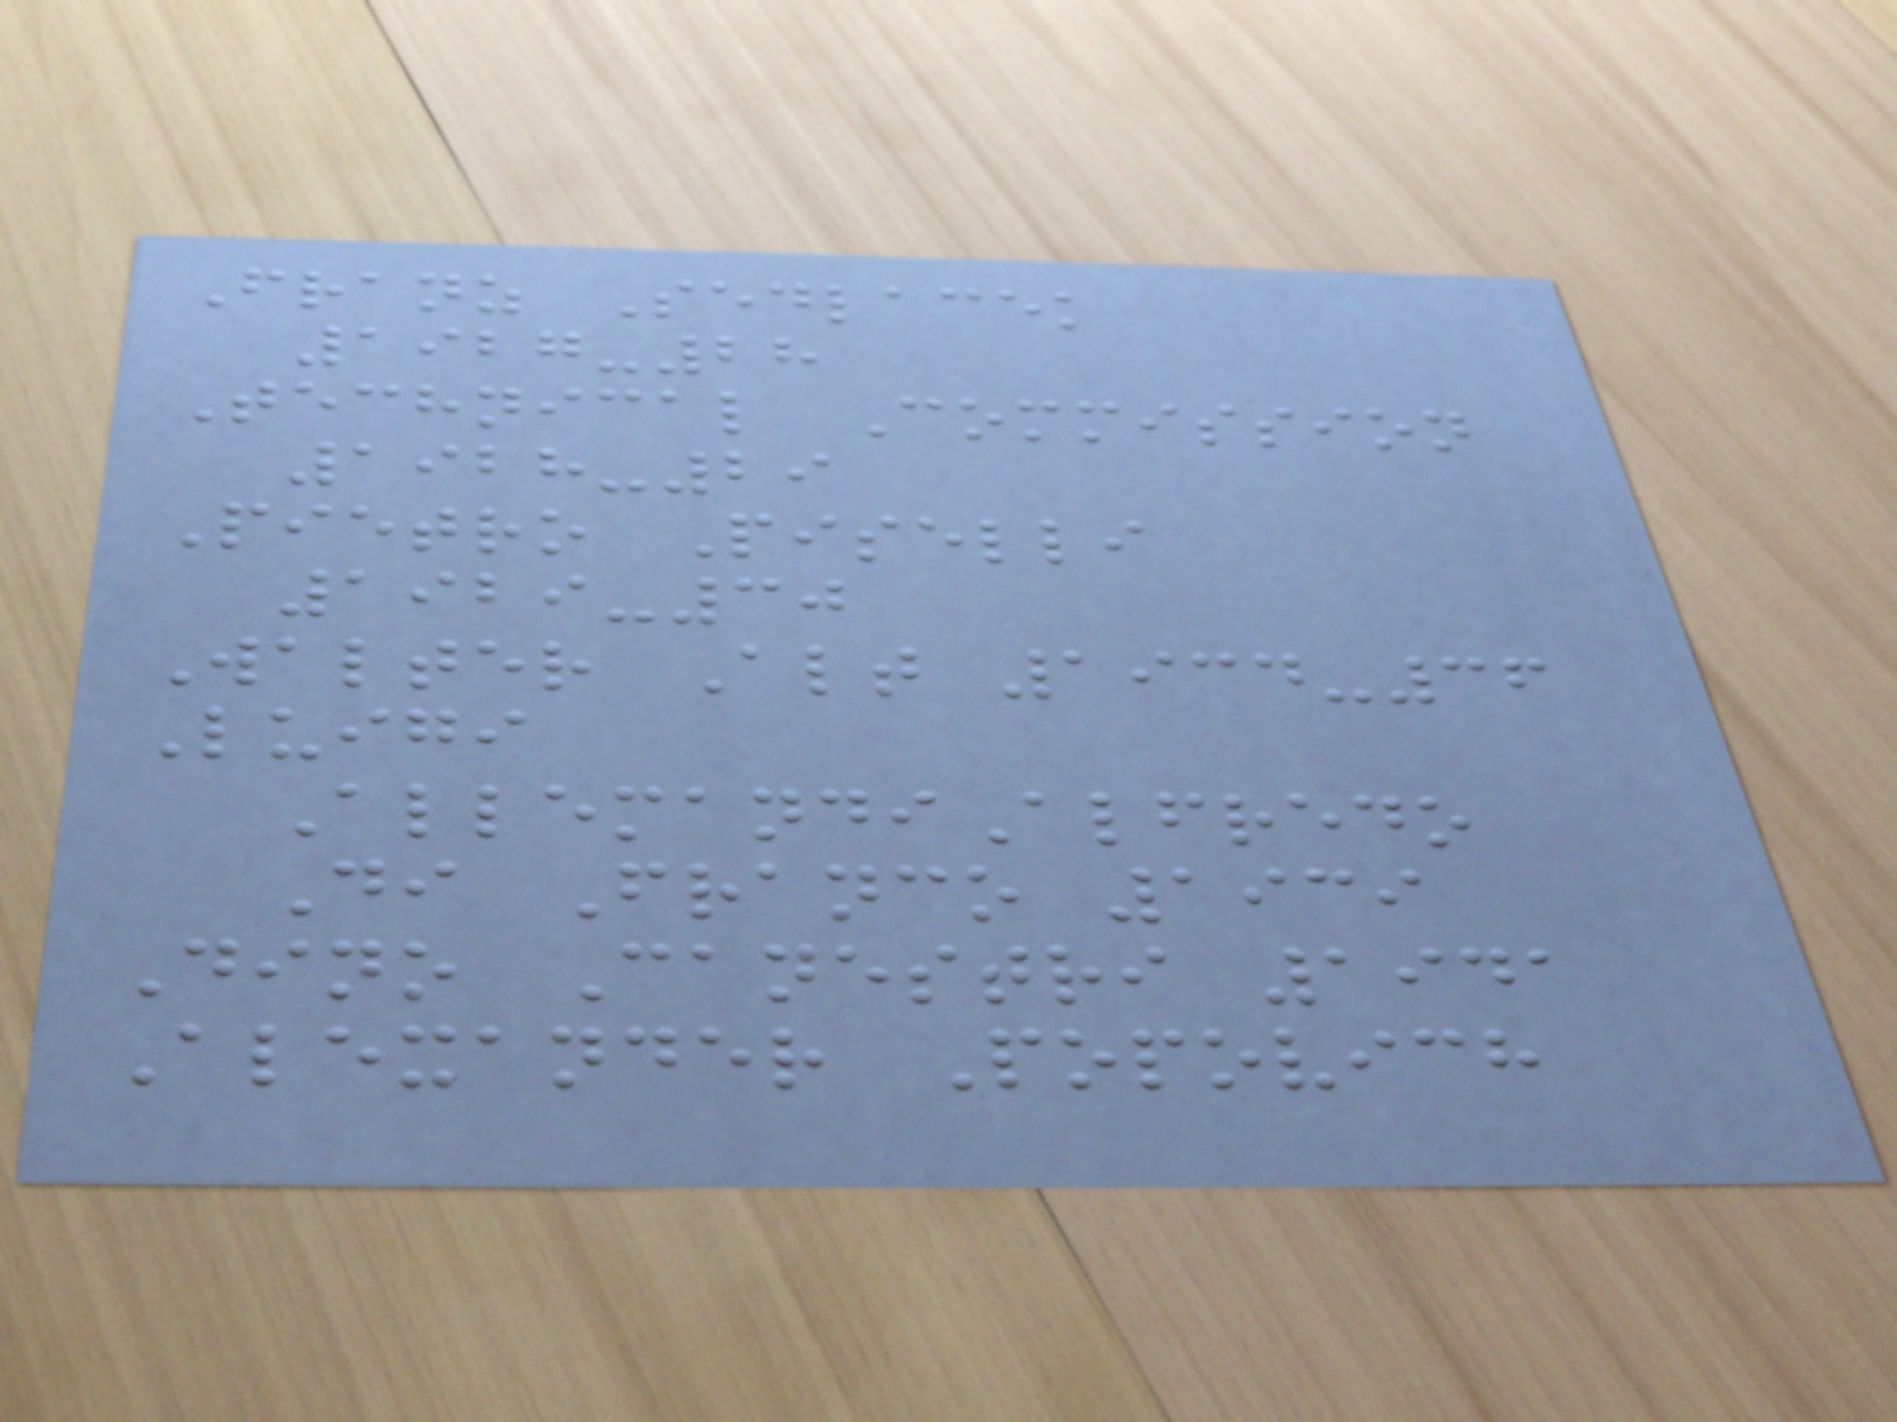Franz Sedlacek
1927-28
Technical Commission
1928-29
Pietro Piselli
1929-30
Walter Alt 1934-36
Luigi
AllemandiAlfredo
Di Franco 1939
Dino Canestri 1941
Alexander Popovich
